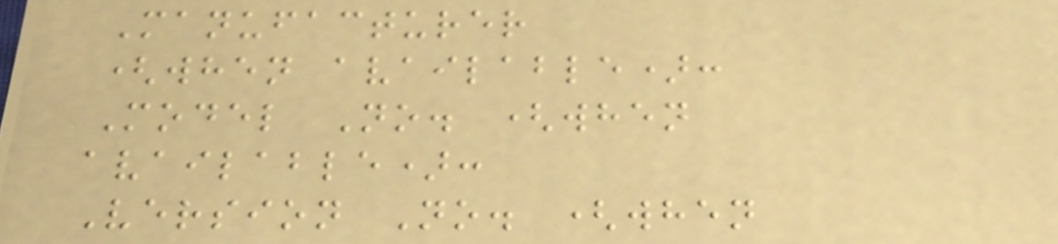Manufacturer
(when available):
Model No. (when
available):
Version No. (when
